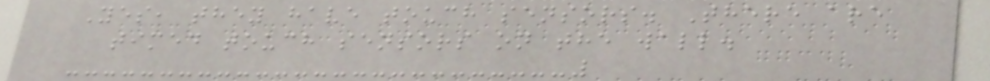Yes, they have touch sensors. There are
timed touch sensors on the wall.
